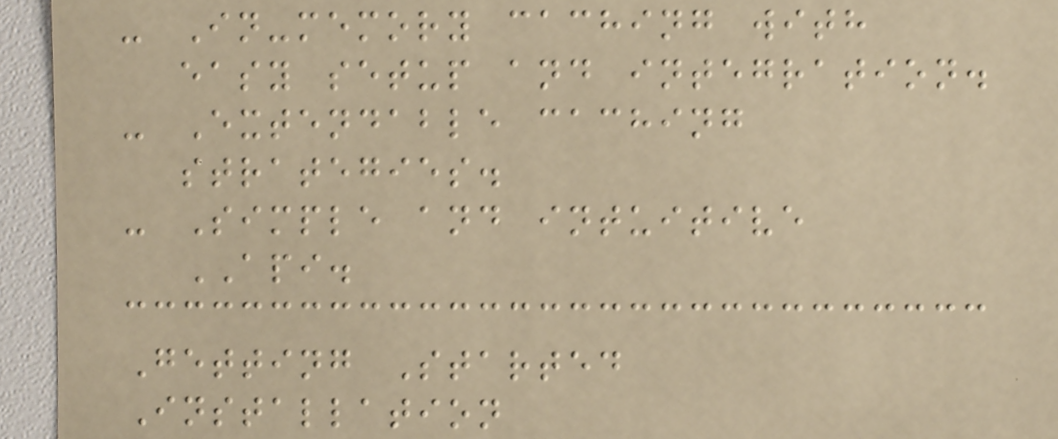- In-memory caching with
easy setup and integration.
- Extendable caching
strategies.
- Simple and intuitive
API.
Getting Started
Installation
